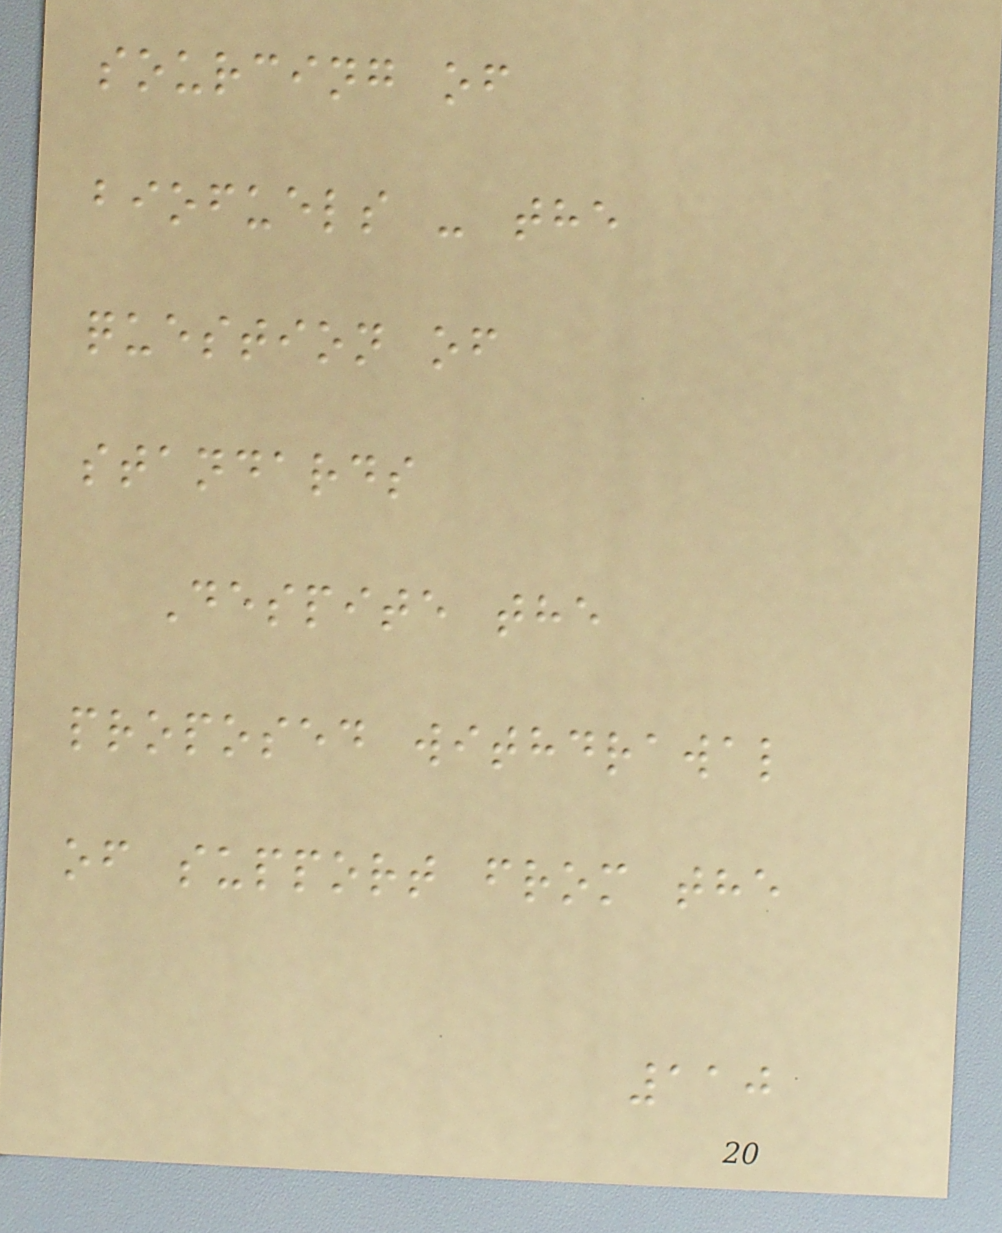sourcing of
biofuels - the
question of
standards
Despite the
proposed withdrawal
of support from the
110
